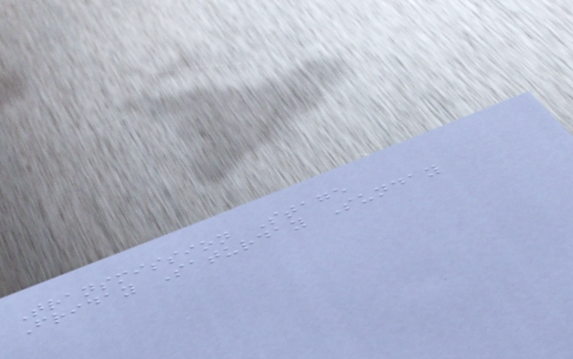Transmission Stage
Friday Saturday Sunday
